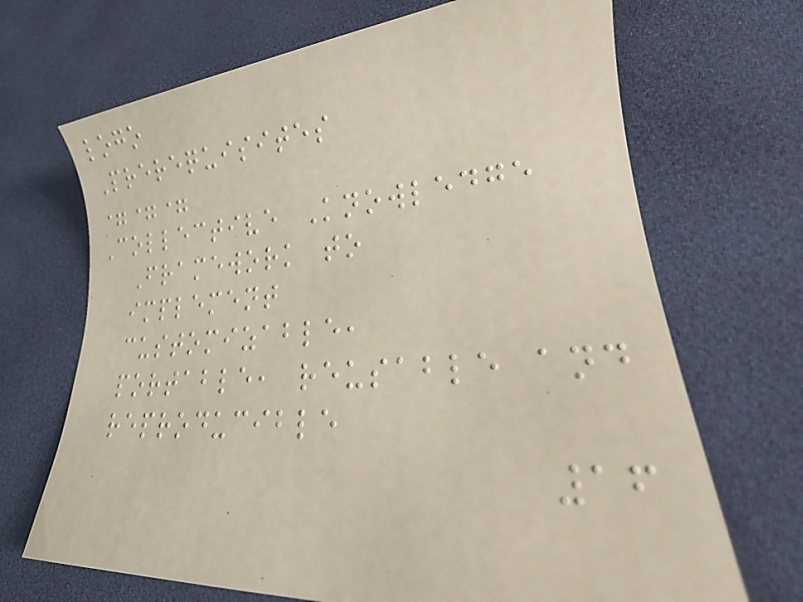logo
Prerequisites
===
Collective Knowledge
Framework to
implement
customizable,
portable, reusable and
reproducible
16
